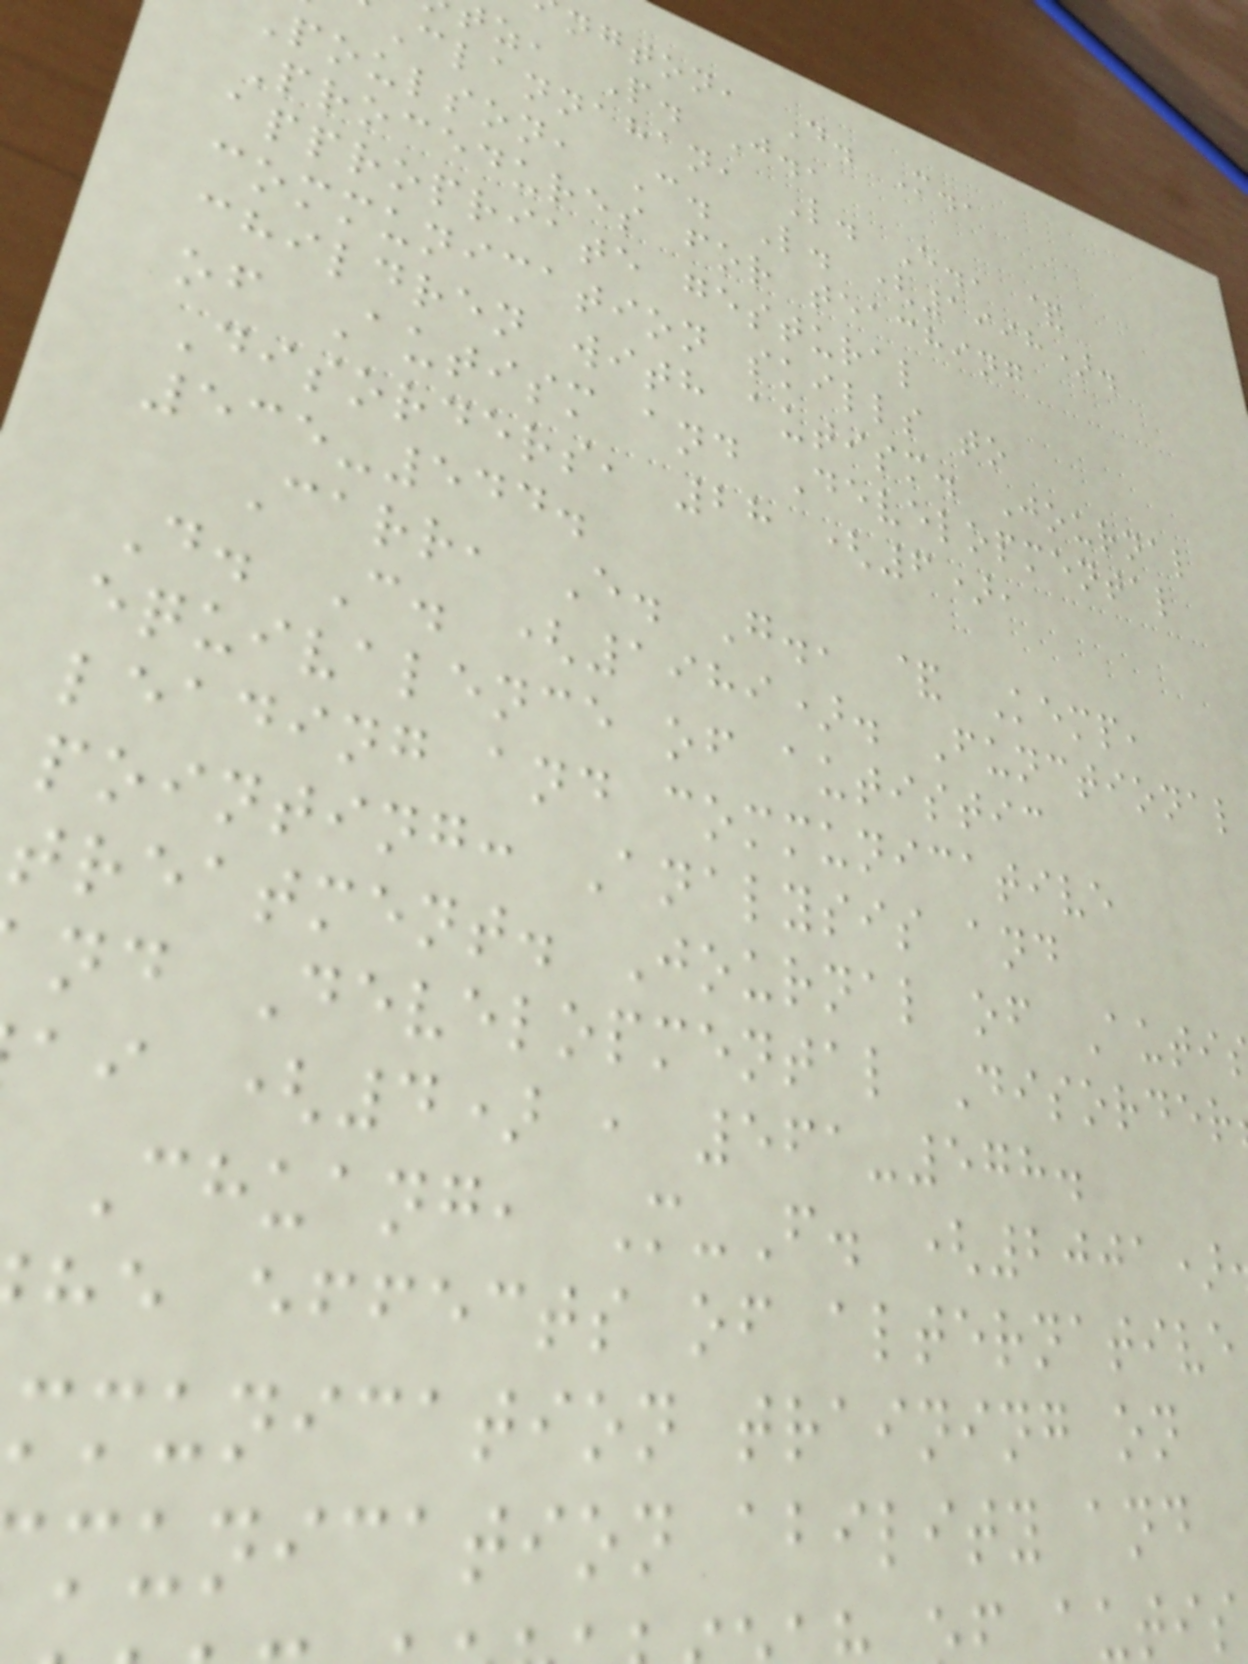ngton, D. M.,
z, P. J.,
Clannahan, L. E., &
poulson, C. L. (1998).
Procedures for teaching
appropriate gestural
communication skills to
children with autism. Journal
of Autism and Developmental
Disorders, 28 (6),
535-544.
Carr, E. G., & Kemp,
D. C. (1989). Functional
equivalence of autistic
leading and communicative
pointing: Analysis and
treatment. Journal of Auti
nd Developmental Disorder
ai (4) , 561-578.
Chuang, M-F. (2001)
he effects of alternative
mmunication training on
munication ability and
